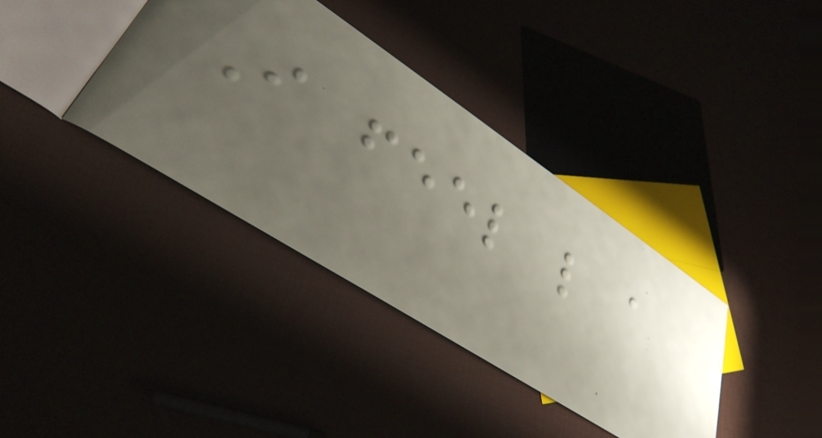I feel like a
